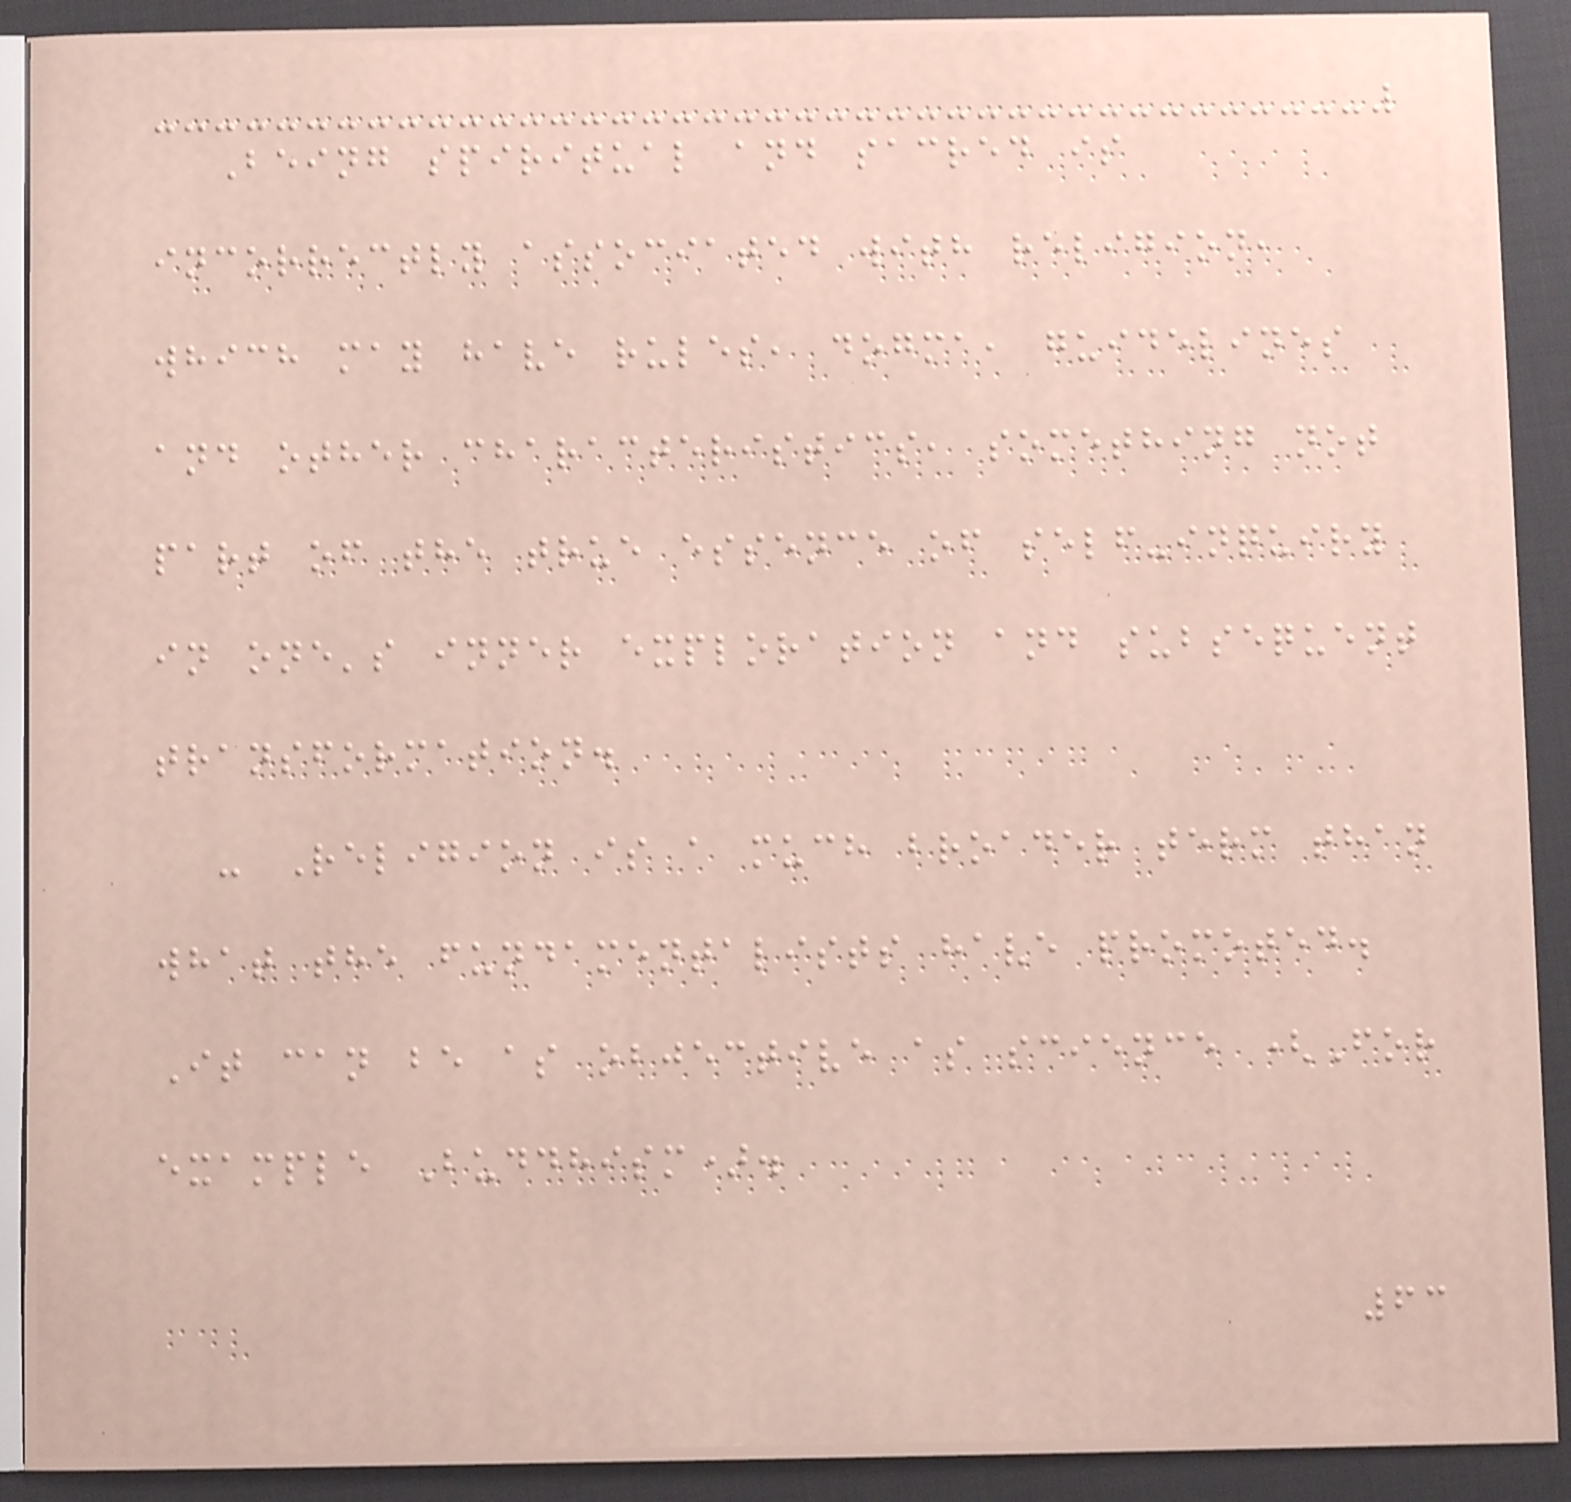Being spiritual and sacred is
incorrectly associated with religion,
which may have rules, dogma, guidelines
and other characteristics, something not
part of the true essence of self-inquiry
in one's inner exploration and subsequent
transformation.
- Religion is a much broader term than
what the fundamentalists have promoted.
It can be as objective as science (For
example Buddhism).
63
